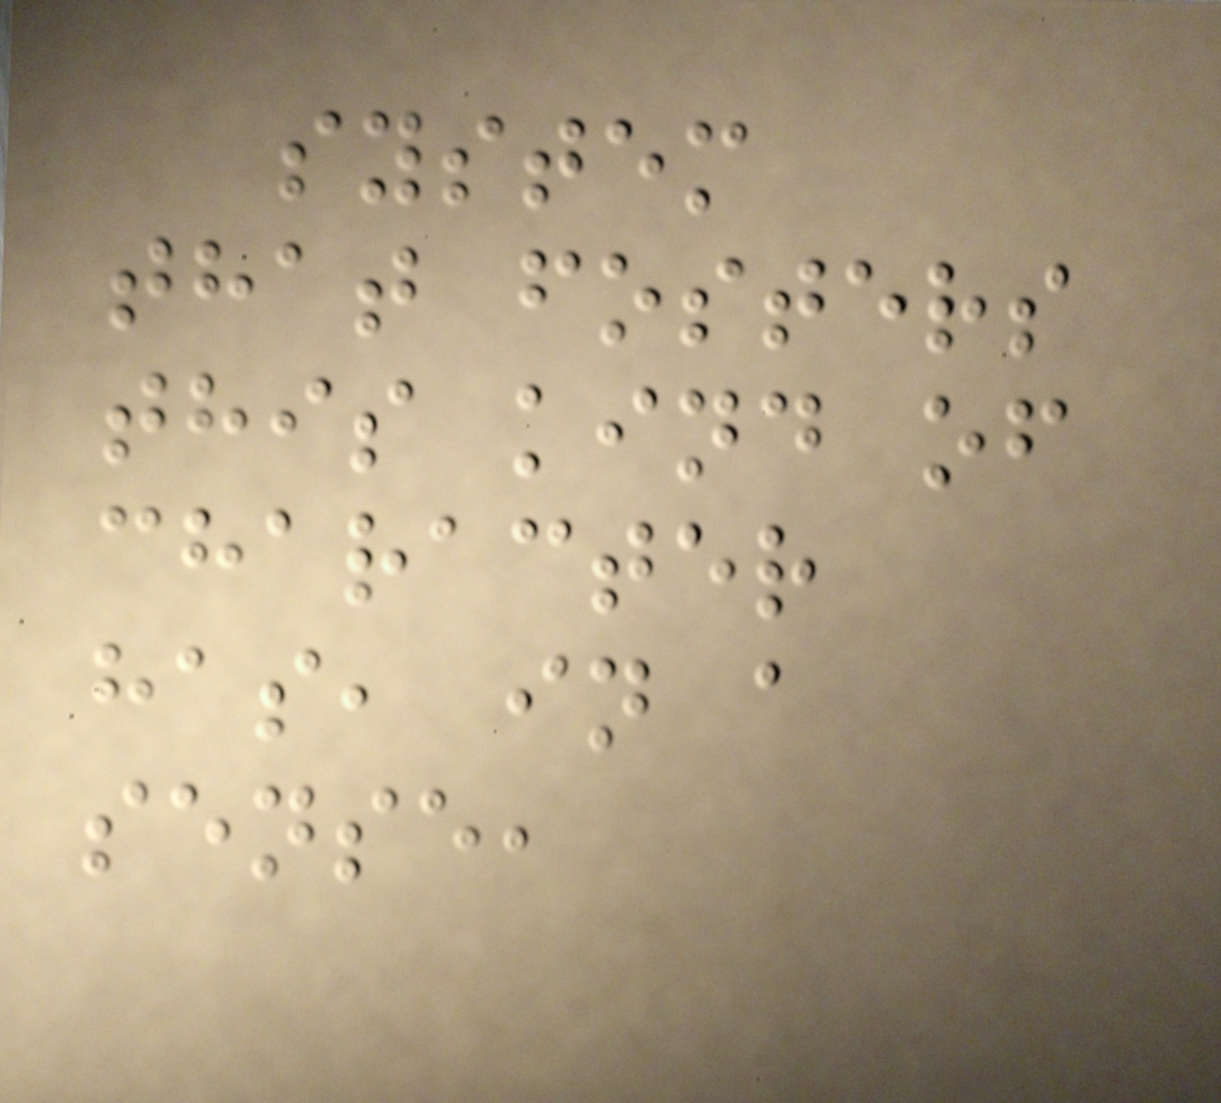system
that fosters
this kind of
character
has, in a
sense,
